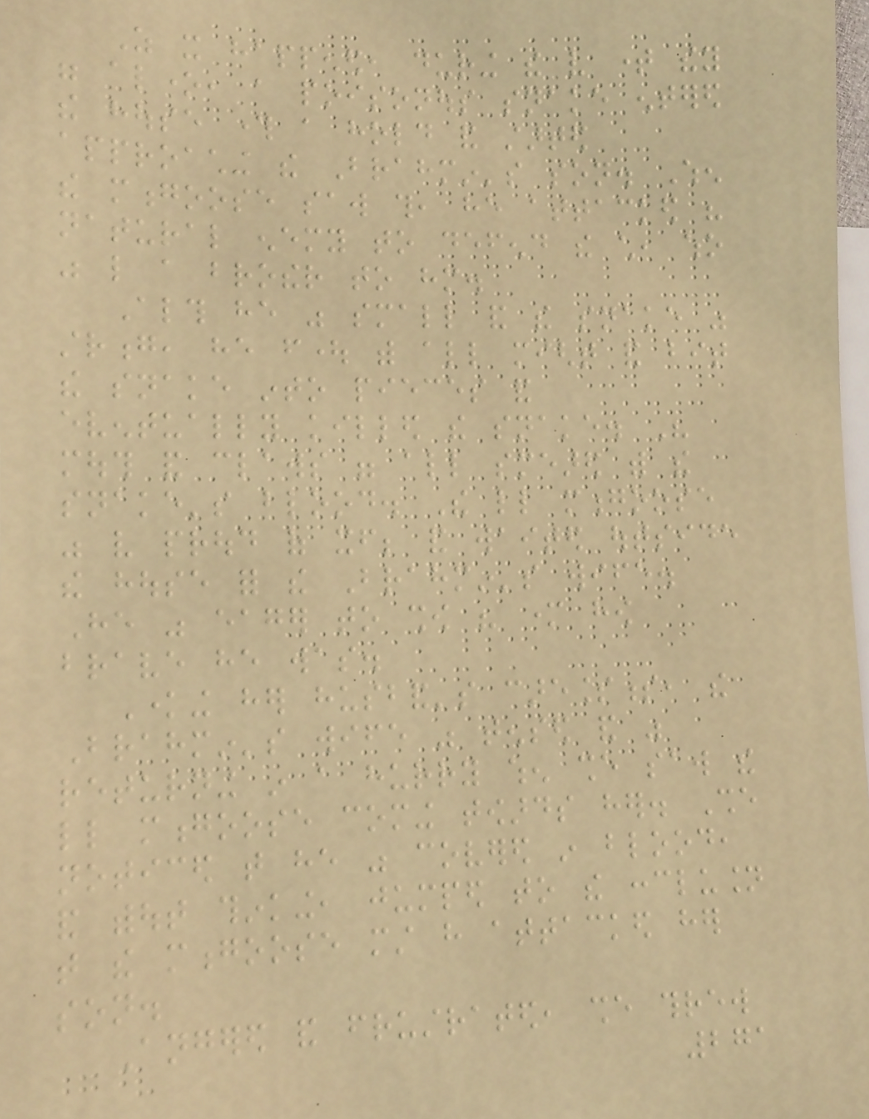As it happened, during the very time they
were alone, a poisonous snake entered
the house through a hold and started
approaching the Brahmin's son. When
the mongoose saw this, he attacked his
natural enemy to defend the child, who
was like a brother to him.
Although he was small and the snake was
strong, he fought with all might and bit
the snake into pieces and
eventually killed the snake. His
mouth and claws were all smeared with the
snake's blood. The little mongoose
was very proud of itself; and waited outside
the house for the Brahmin's wife.
He was eager to show his mother how
brave he was.
Knowing her husband's carelessness, the
Brahmin's wife was tensed and was
returning in a hurry when she saw the
little mongoose coming towards her. She
noticed that he was covered in blood,
and without thinking, jumped to the conclusion
that the mongoose must have attacked her
son.
Angered and frustrated, she threw
271
